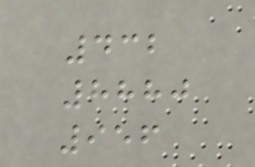432
8880
956
